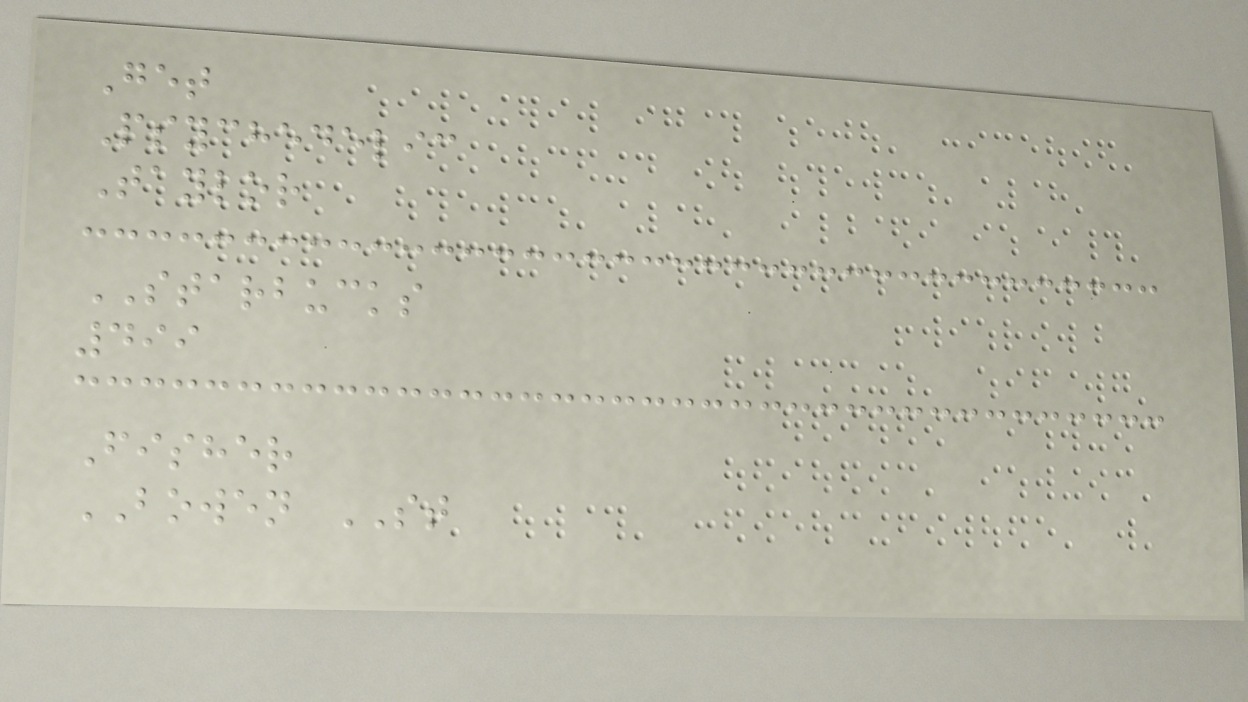Get
Psychedelic
Taylor
STARBUCKS
499
Fisher
BOWEN ST
